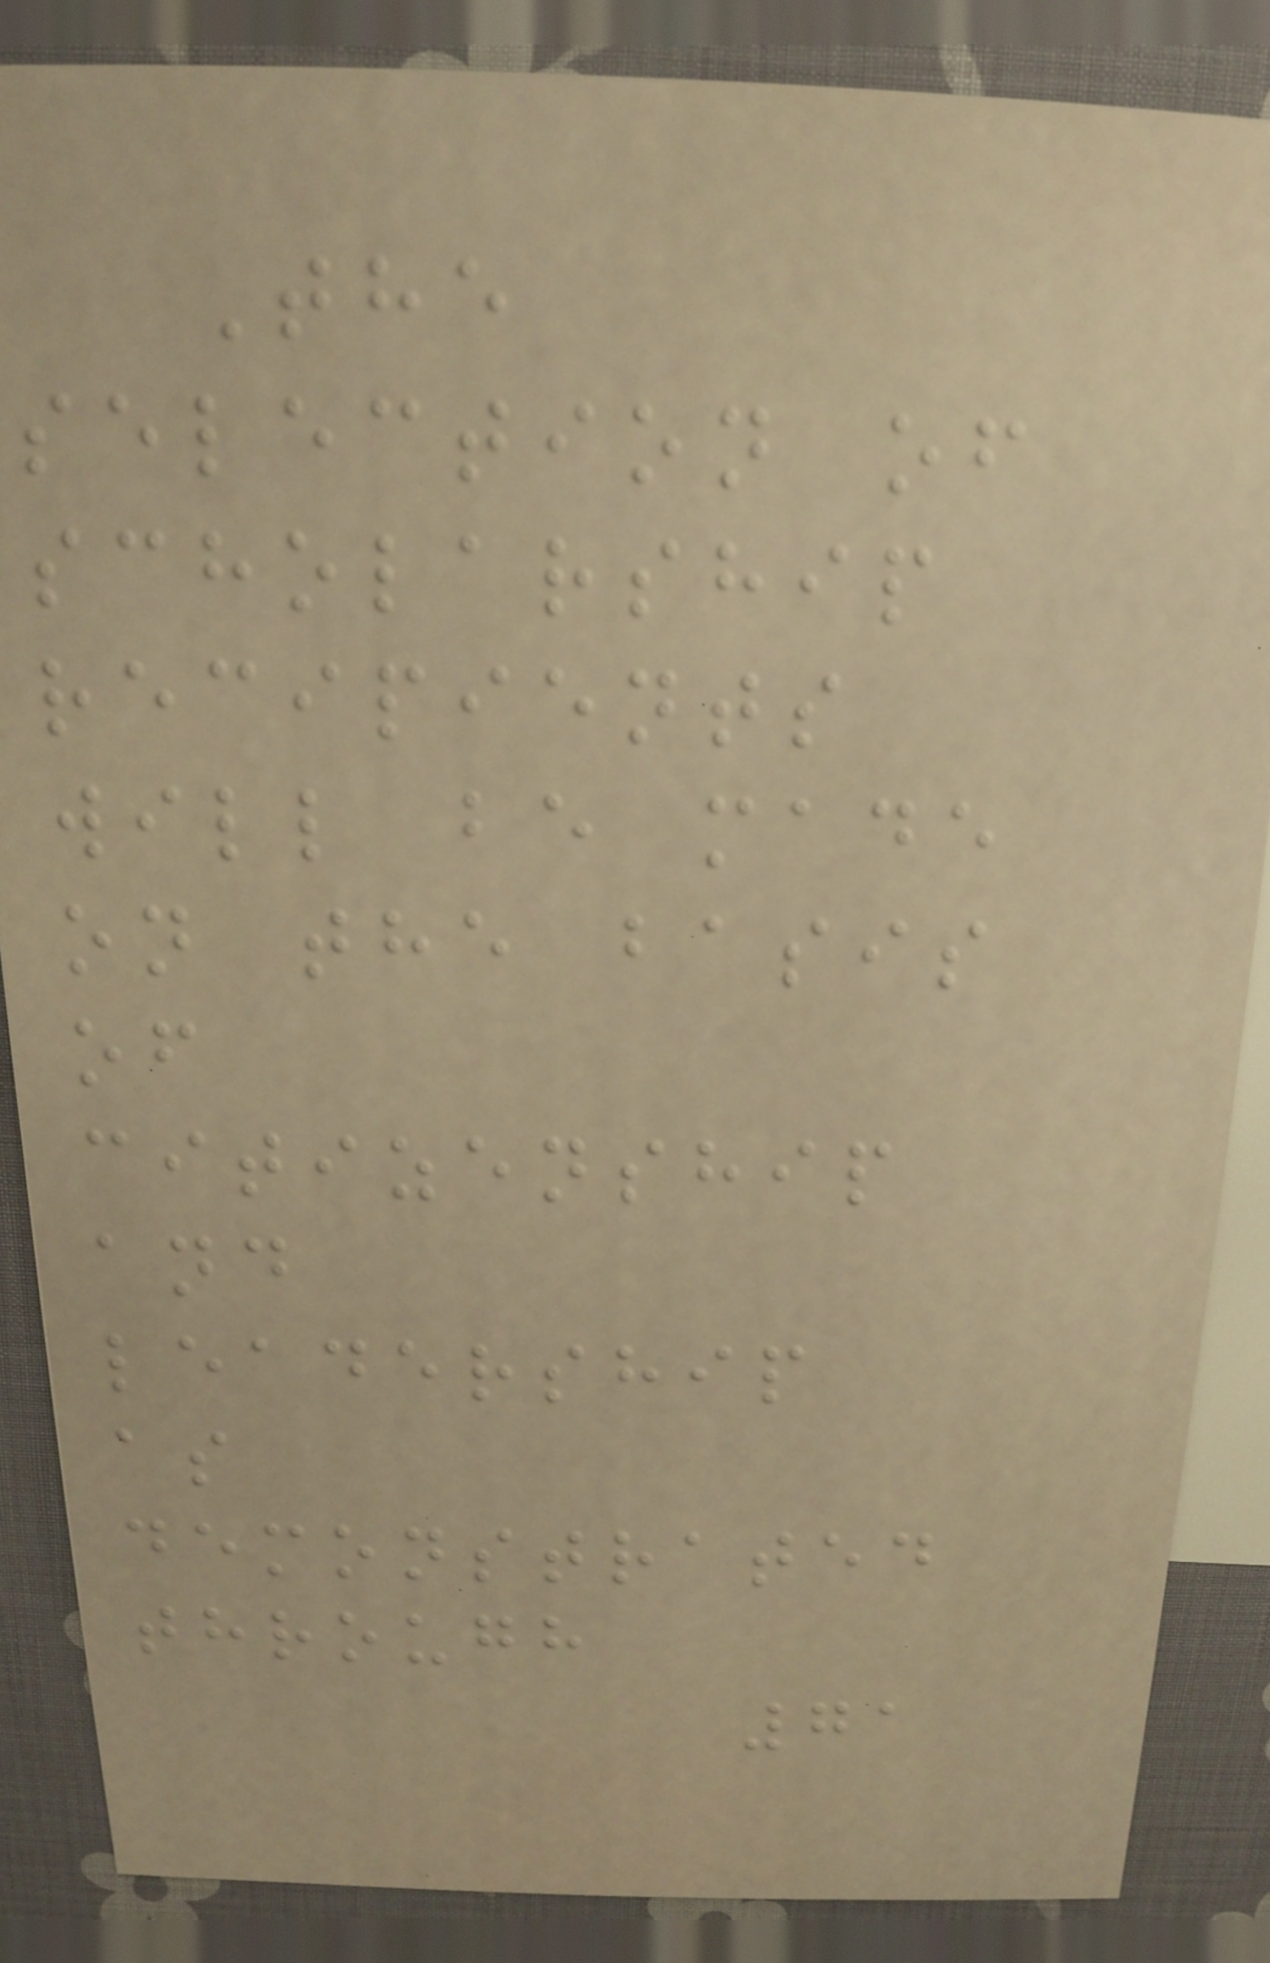The
selection of
scholarship
recipients
will be made
on the basis
of
citizenship
and
leadership
as
demonstrated
through
71
